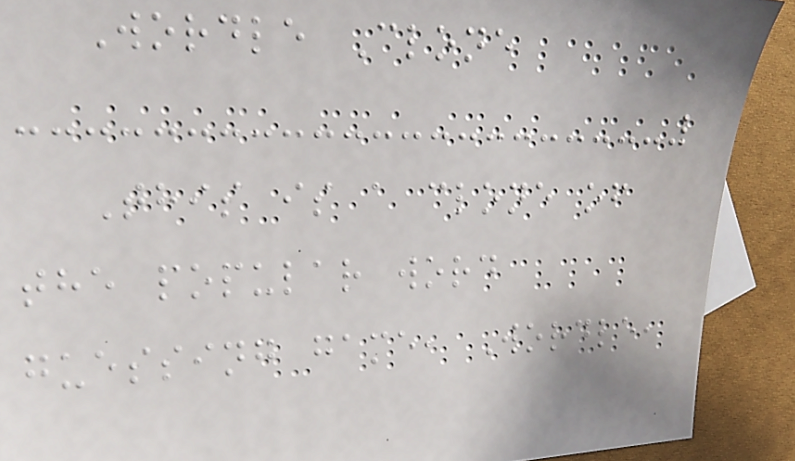Wordle Clone
This is a clone of
the popular word
guessing game, Wordle,
